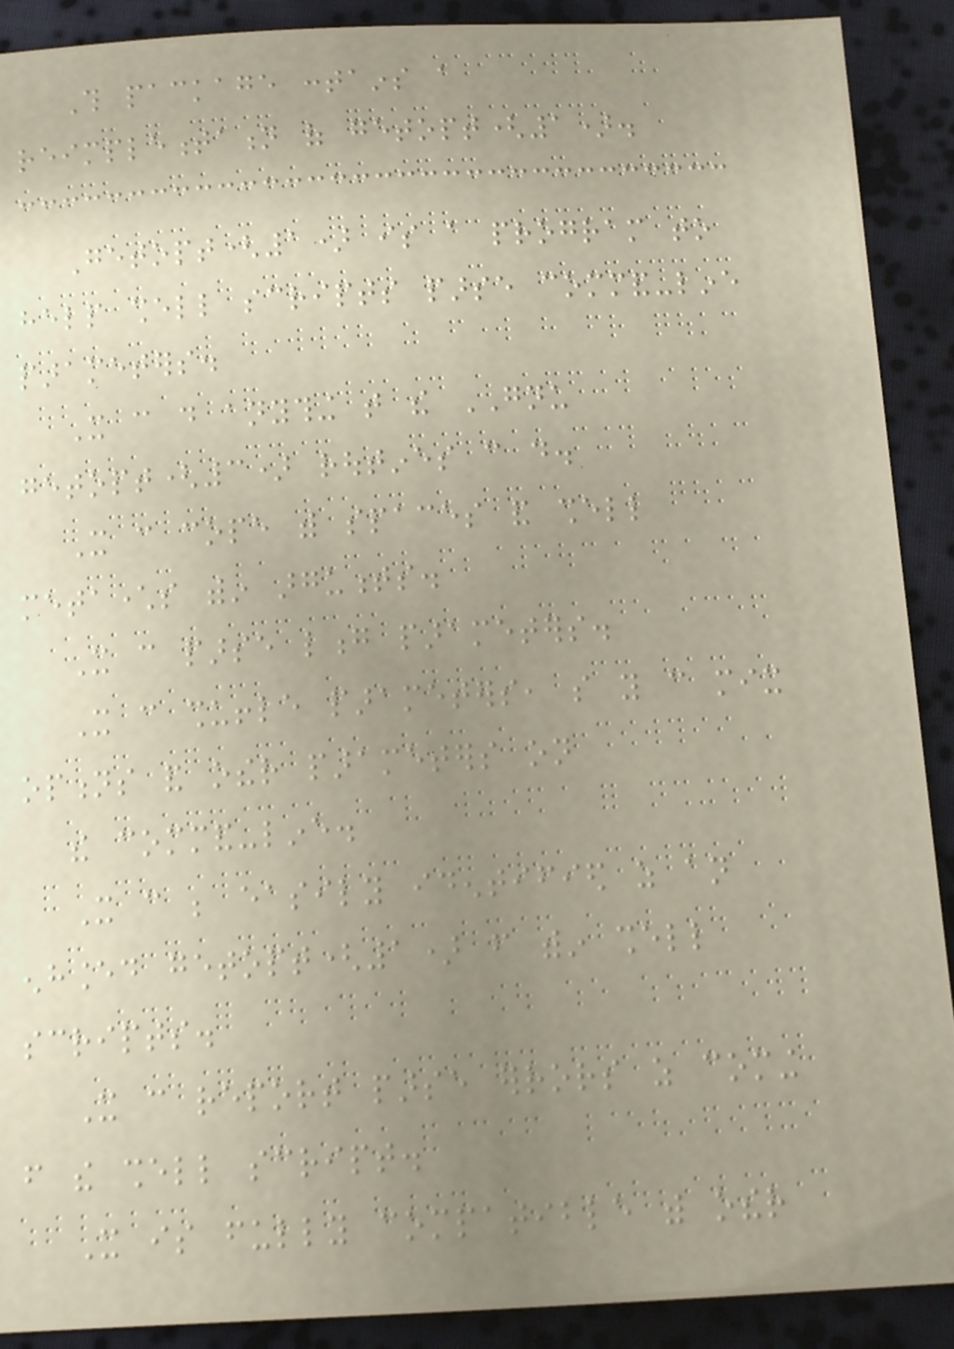This package contains a
reimplementation of getopt(1).
Getopt(1) is a program to
help shell scripts parse command-line
parameters.
It can do anything that the GNU
getopt(3) routines can do.
It can cope with spaces and shell
metacharacters within arguments.
It can parse long parameters.
It can shuffle parameters, so you can mix
options and other parameters on
the command-line.
It can be easily identified as an
enhanced getopt(1) from within shell
scripts.
It can report parse errors as coming
from the shell script.
It is fully compatible with other
